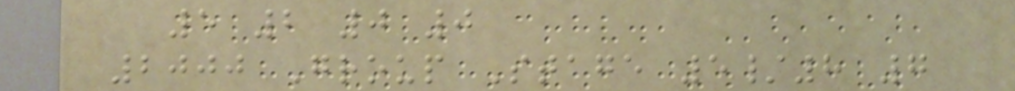5 2 0 0
2000 Group Stage 5/8 7
